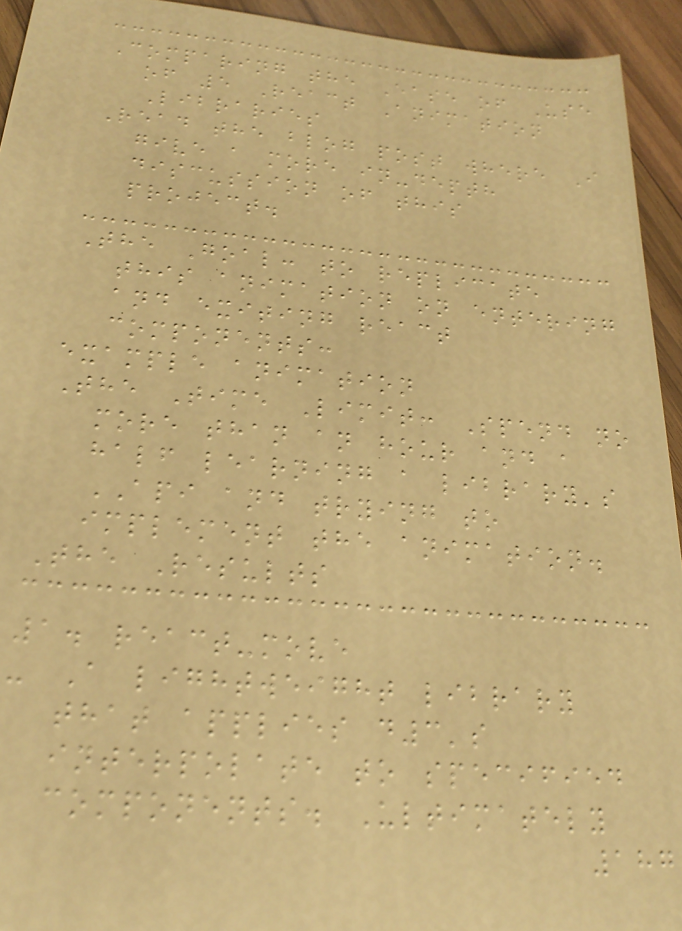Comparing the Ease of Use
of 5 React Animation
Libraries
Read the blog post where I
give a more in-depth
discussion of this
project.
The Goal: to replicate
this animation on entering
and exiting react
components:
example animation
The Time Limit: Spend no
more than an hour and a
half learning a library's
API and trying to
implement the animation.
The Results
1. react-move
- A lightweight library
that applies d3's
interpolate to specified
components. Ultimately
187
